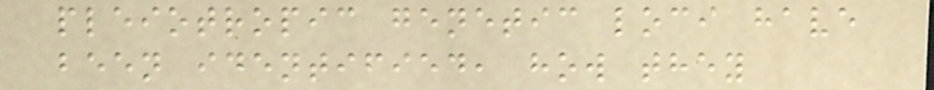pleiotropic genetic loci have
been identified, how they
